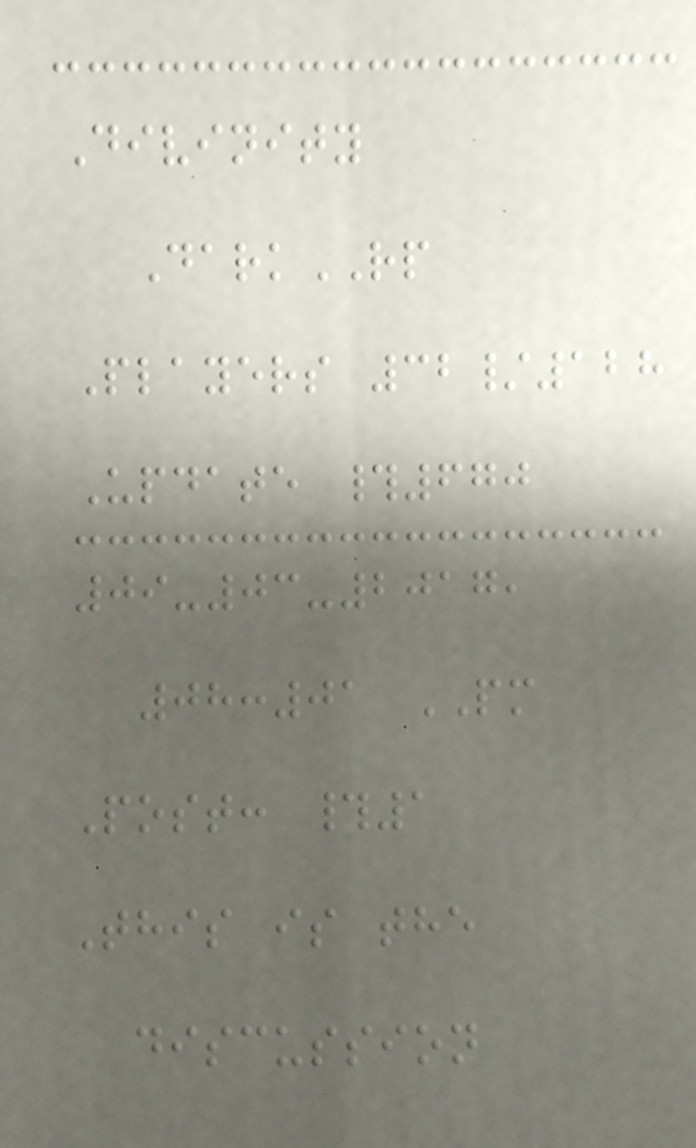Divinity
DarkRP
Players 32/128
Update #670
09-03-2017,
08:01 PM
Post: #1
This is the
discussion
